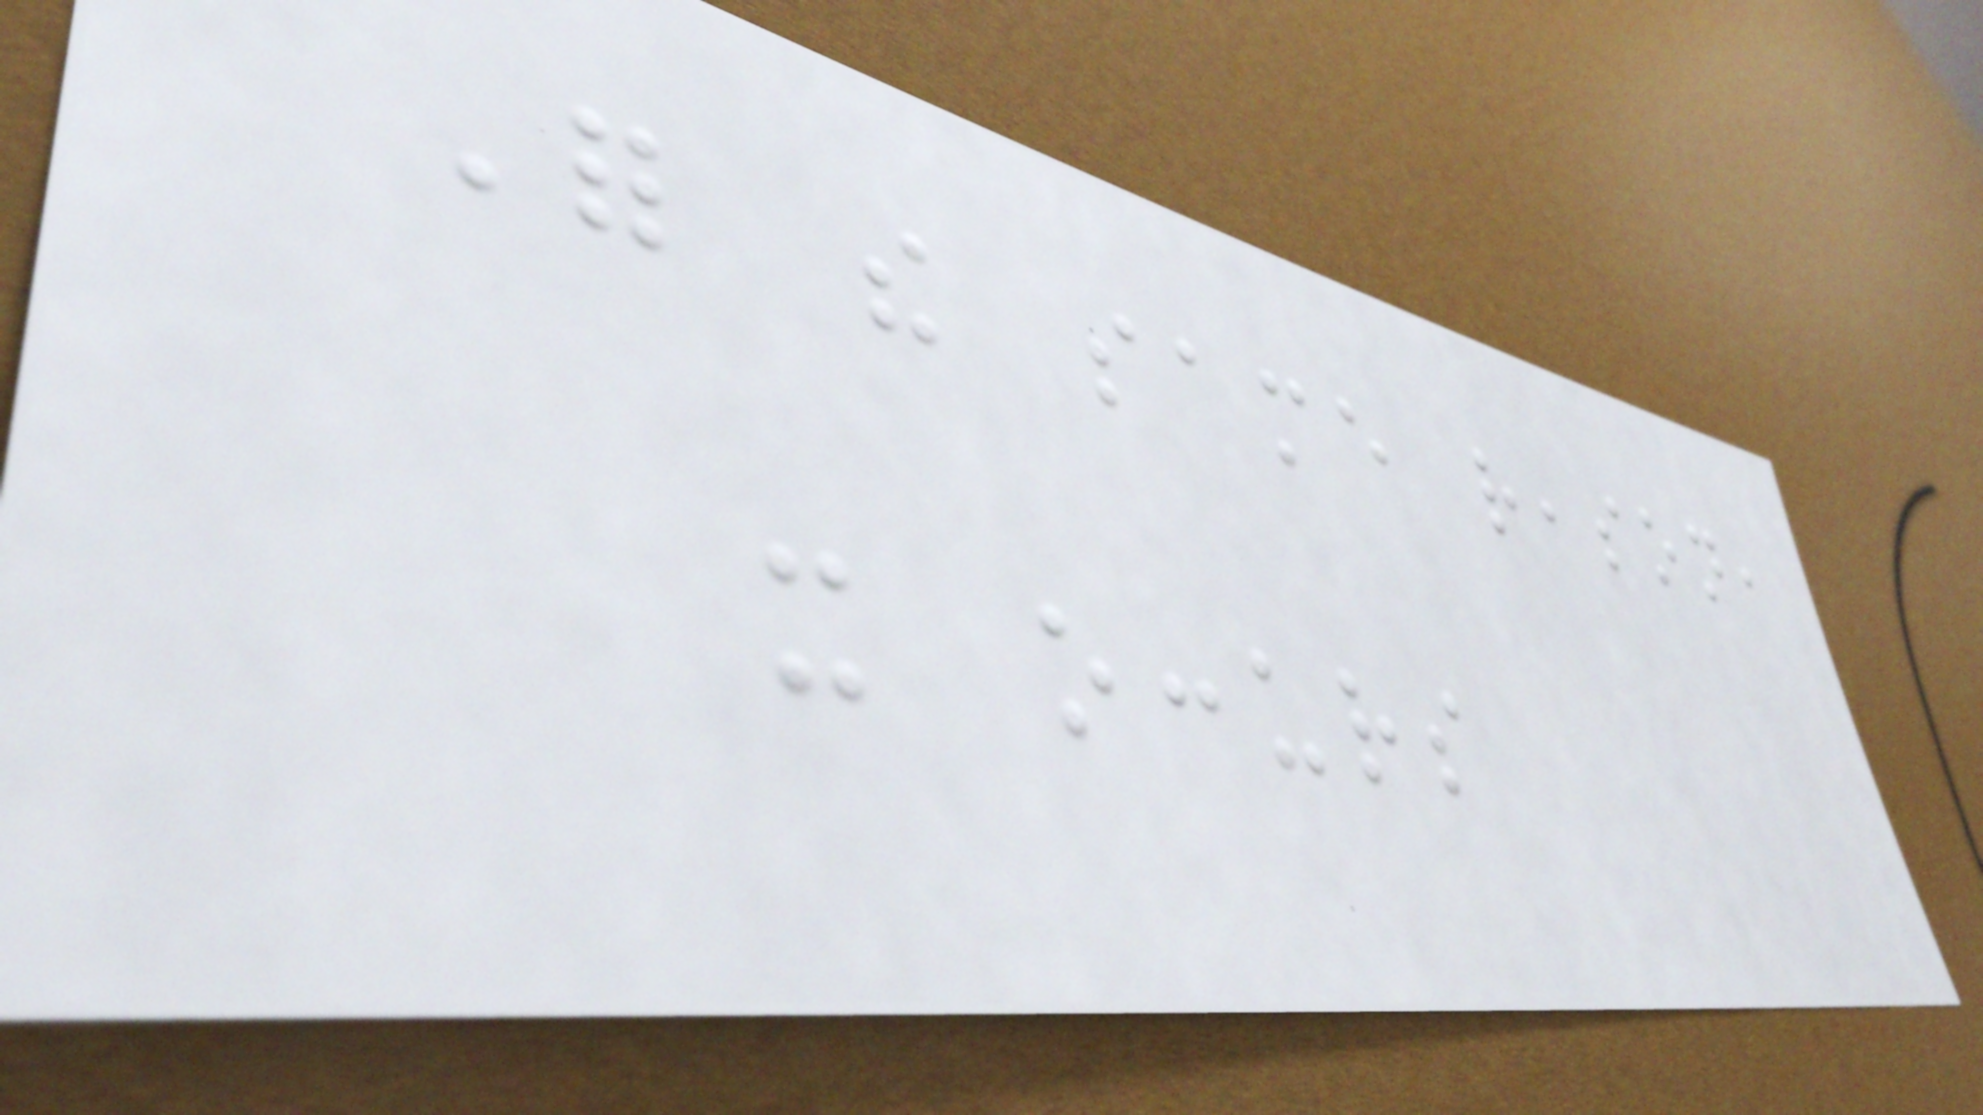For the same reason,
it occurs
